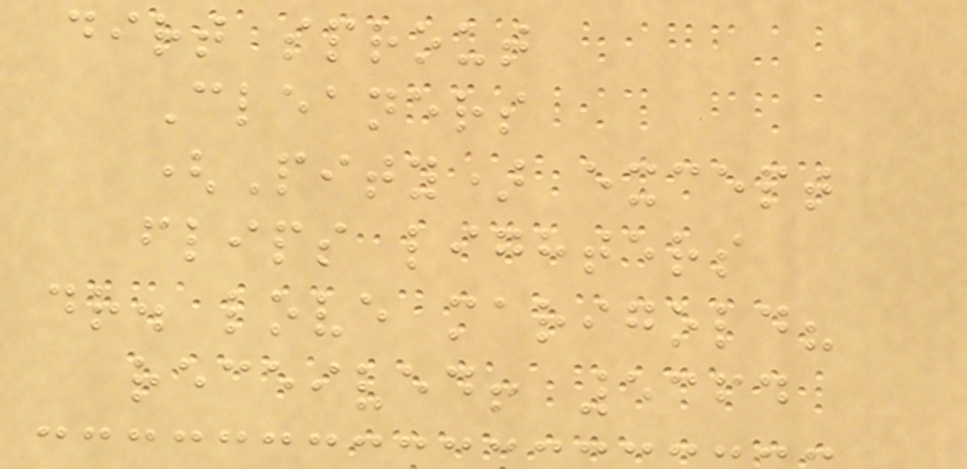dirt sprout
Cleaners
(Pity) except
flips lighters
dr. love marigold?
received! 5364
